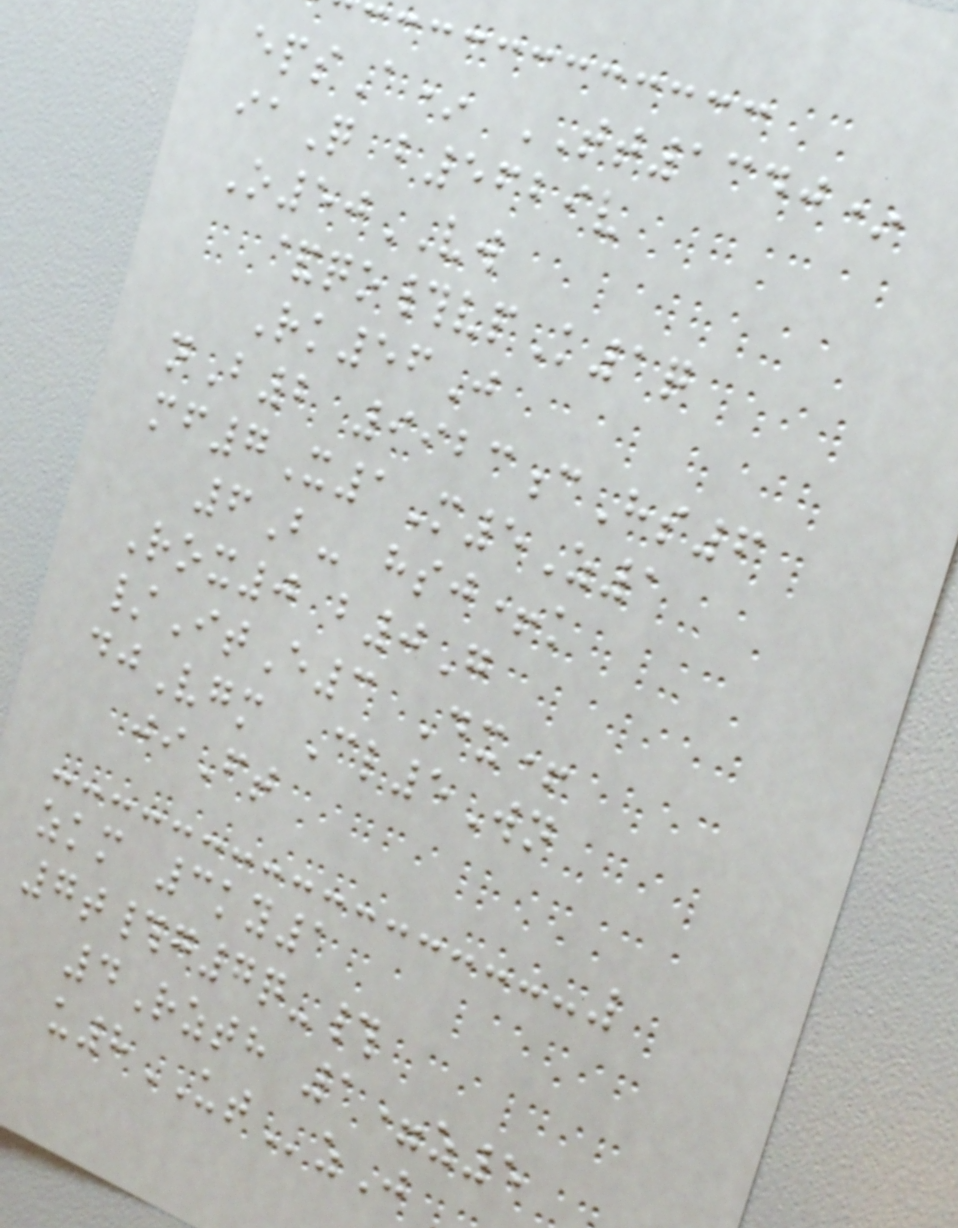epsA* TT1340*
iaQ b5629v
O50VW
&qo#vpK1q
Rk56J
nB2 9923cHs6
mf7X1M5Z1
6B- hsj+k
Rox0 b0G
/ItE3 Dx+
djVgm Cl5Wn
jiFt
zkm 3ky1
7t#g7q-#
4Rzth 1=z5
u8UTzJ
